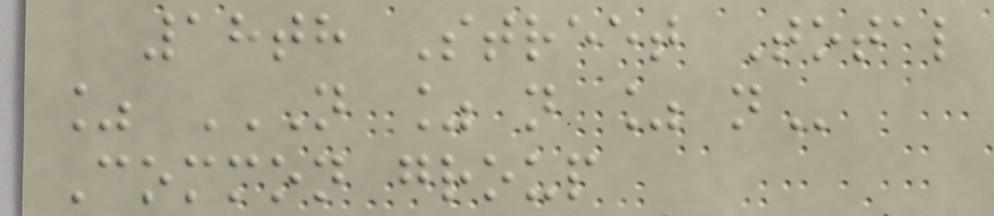18th Street Total
% N % N % N
Common group
